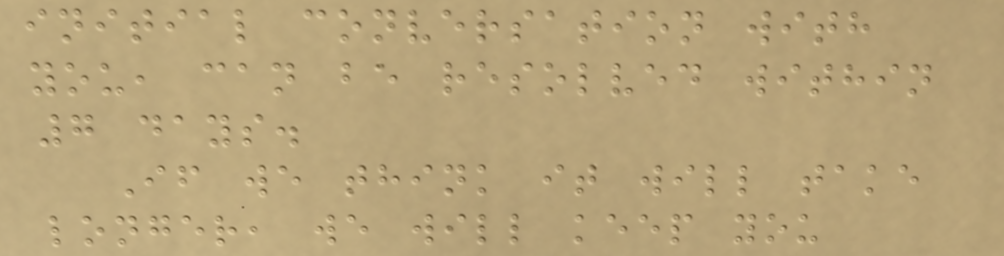initial conversation with
you, can be resolved within
7 days.
If we think it will take
longer, we will keep you
